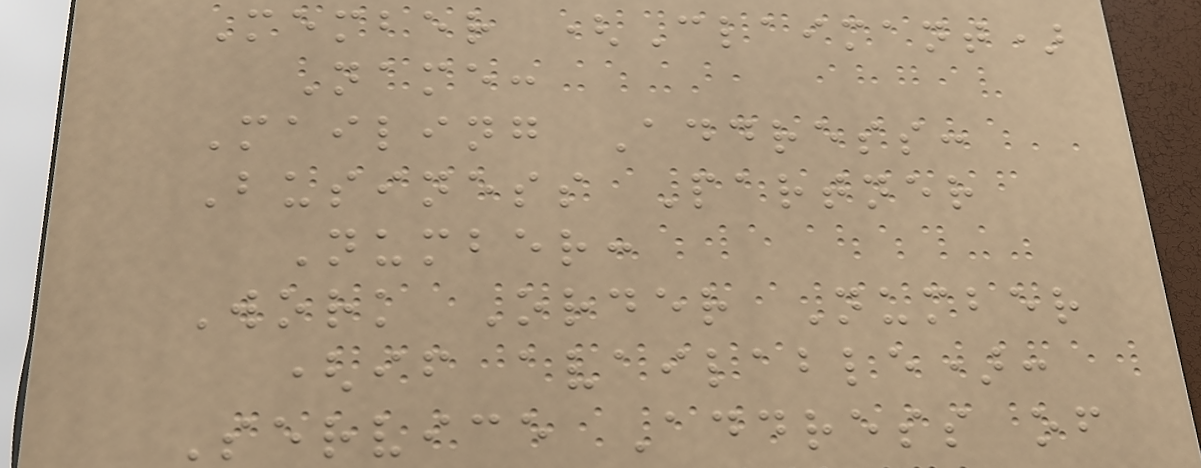Member (Claimant)
Name:
Mailing Address:
Business Partner
Number:
Work Order Number
(if available):
Service Address of
